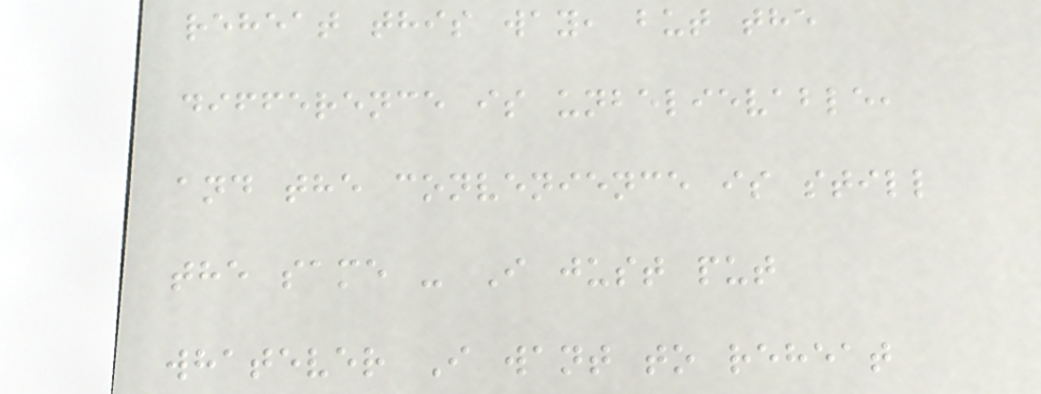reheat this way, but the
difference is unbelievable,
and the convenience is still
the same - I just put
whatever I want to reheat
